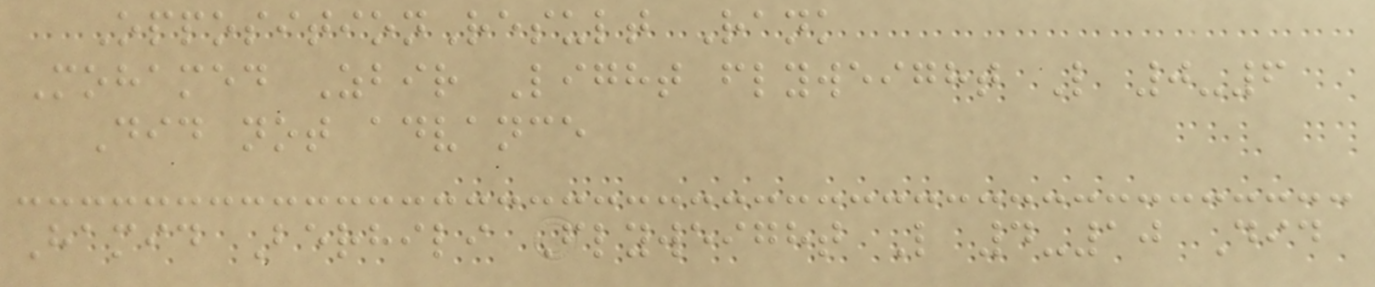OppositionResult Rank
Mohamed Zbir Light flyweight L 0-6
Did not advance
Hamid Berhili Flyweight L 4-10 Did
